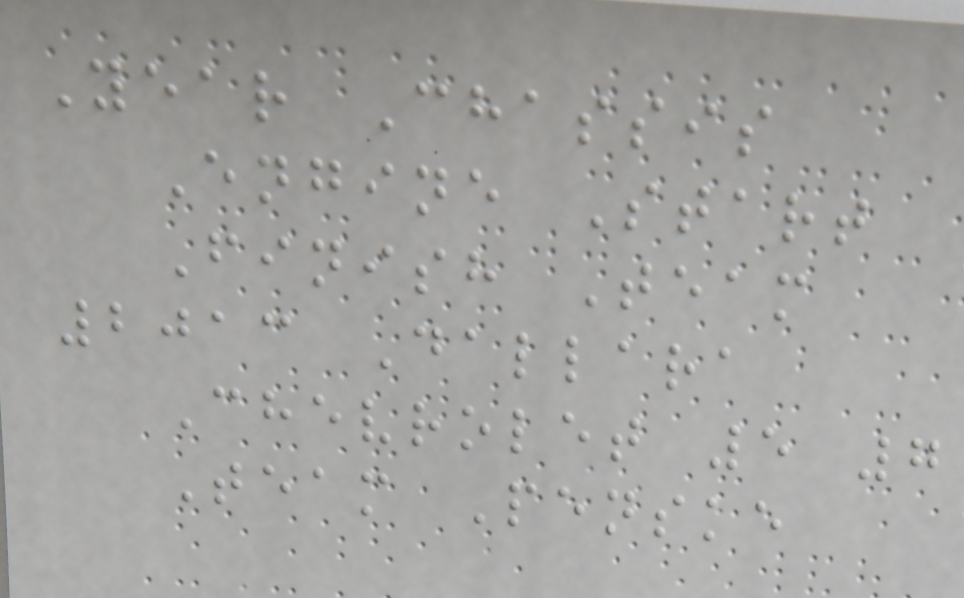Year Chassis
Engine Start
Finish Team
2013 Dallara
Chevrolet 5 7
Team Penske
